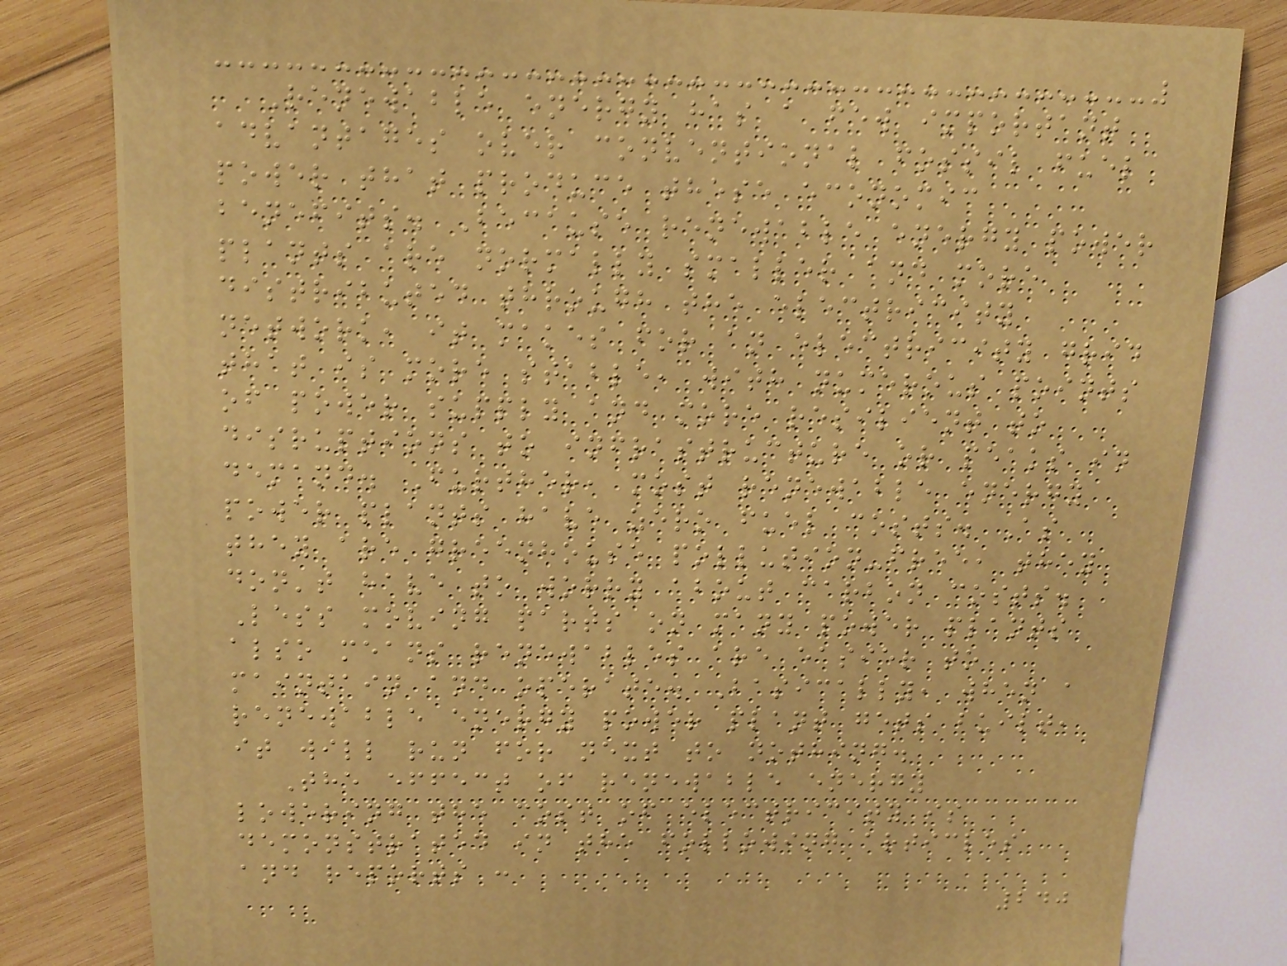Renewable energy has a few important
advantages over conventional fossil fuel
power that produce these economic
benefits. Because renewable energy power
plants are normally smaller and more
distributed through the electricity
network, it makes for an electricity grid
that is more stable, with numerous points
of power supply and more resilient to
disruptions to infrastructure or peaks in
demand. Further, most renewable energy
power plants have zero fuel costs. As
they are greenhouse pollution-free, they
don't have to worry about carbon costs.
Less moving parts on many power plants
also means renewables are easier to
maintain and operate. Basically, when a
renewable energy power plant gets built,
it will run for next to nothing.
The effect of renewable energy
lowering the cost of electricity is
demonstrated in the following articles
and reports :
240
